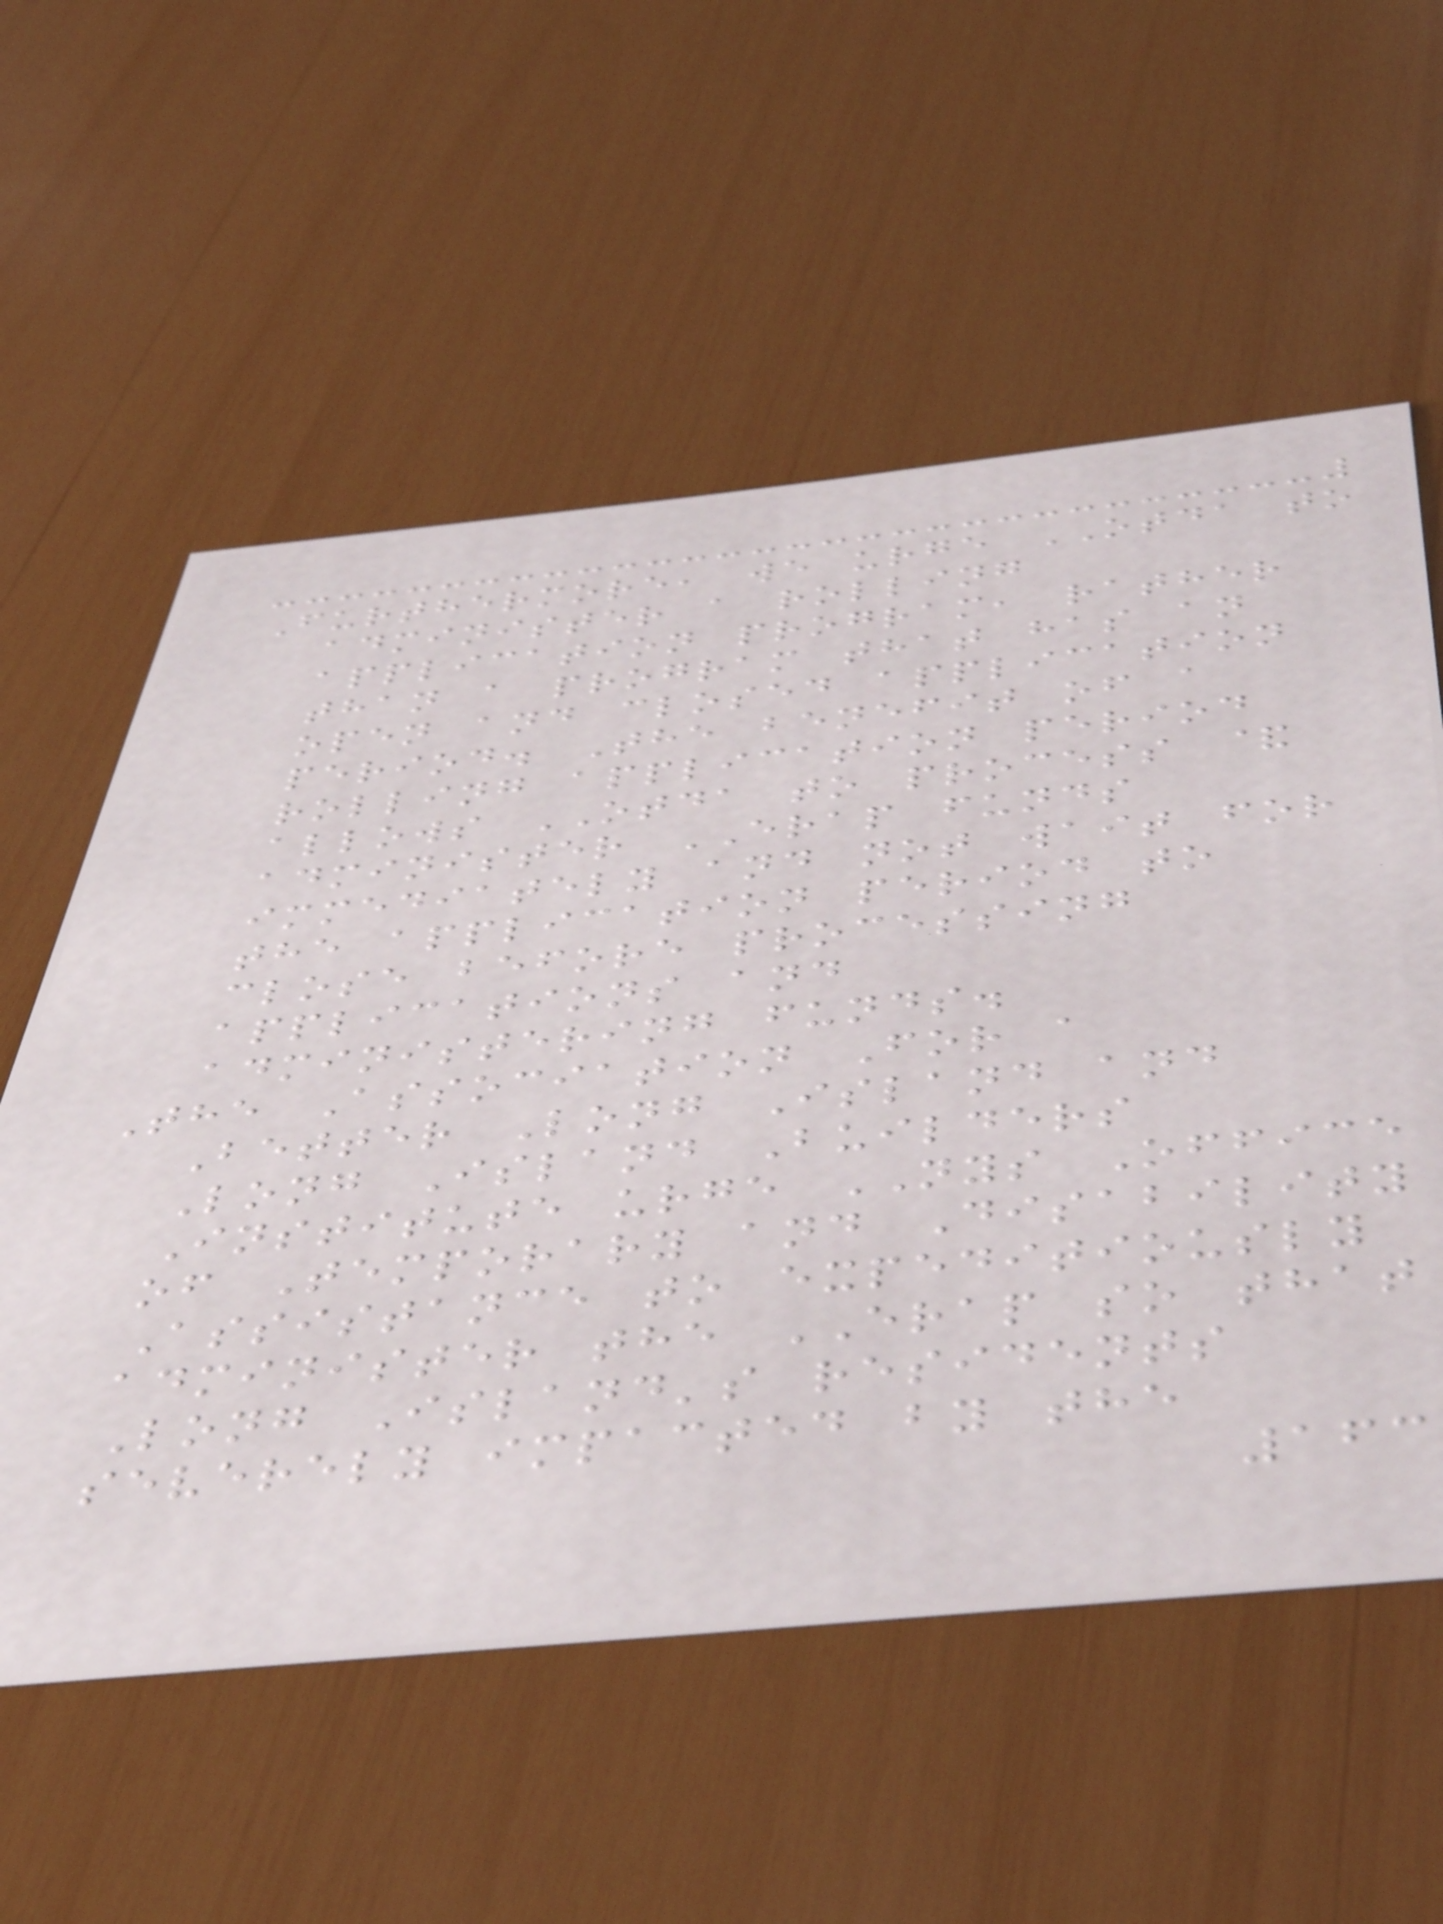Furthermore, we urge OTDA to
administer a rolling
application program, rather
than a program that has an
open and closed application
period. The benefit of a
rolling application period
allows OTDA to process &
administer ERAP funds
immediately and not wait for
the application period to
close before processing
applications and
administering funds.
The Association For a
Better Long Island and
Long Island Builders
Institute urge NYS Office
of Temporary and Disability
Assistance to expeditiously
administer the ERAP so that
Long Island's residents
severely impacted by the
163
